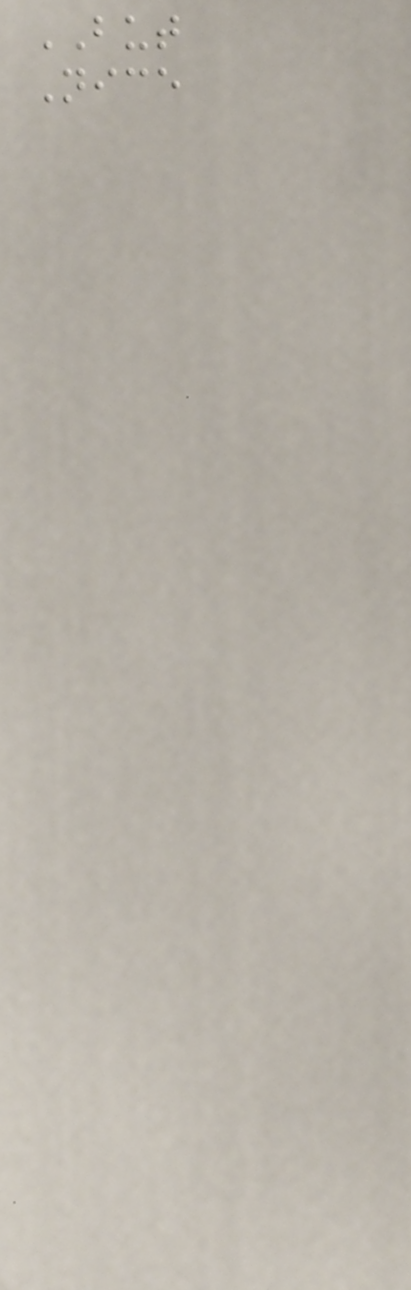BUT
Nice
